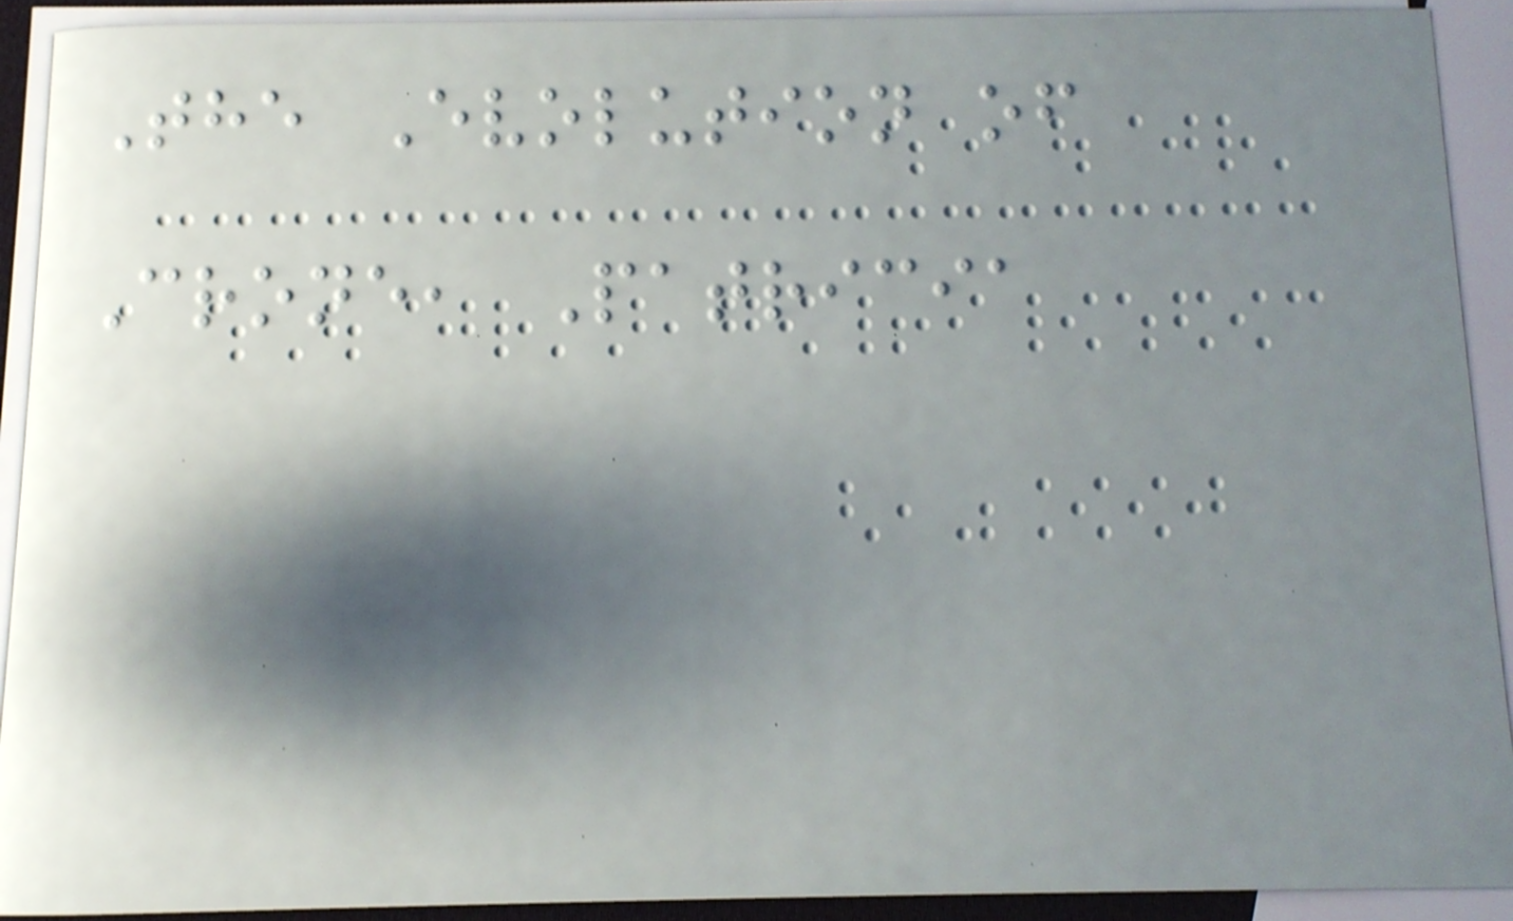The Evolution of
Crone, Patricia
